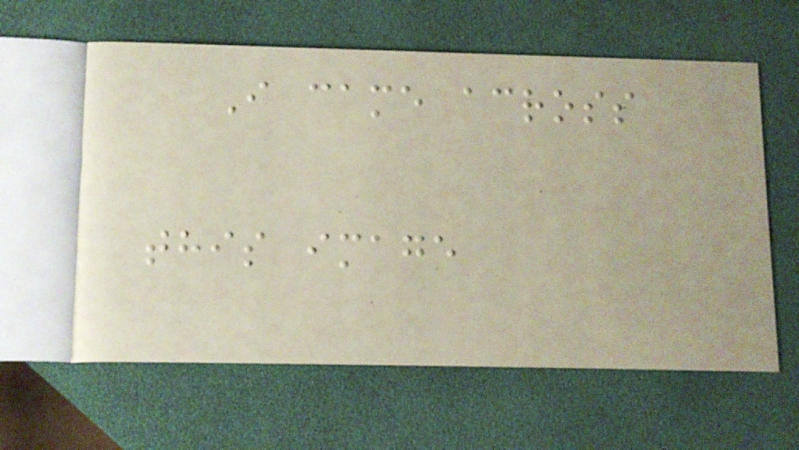I came across
this image
